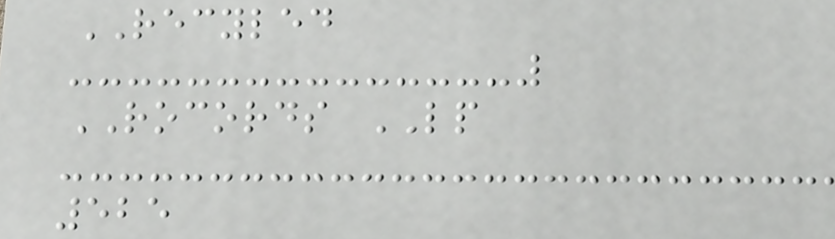RECYLED
ROCORDS LP
525
